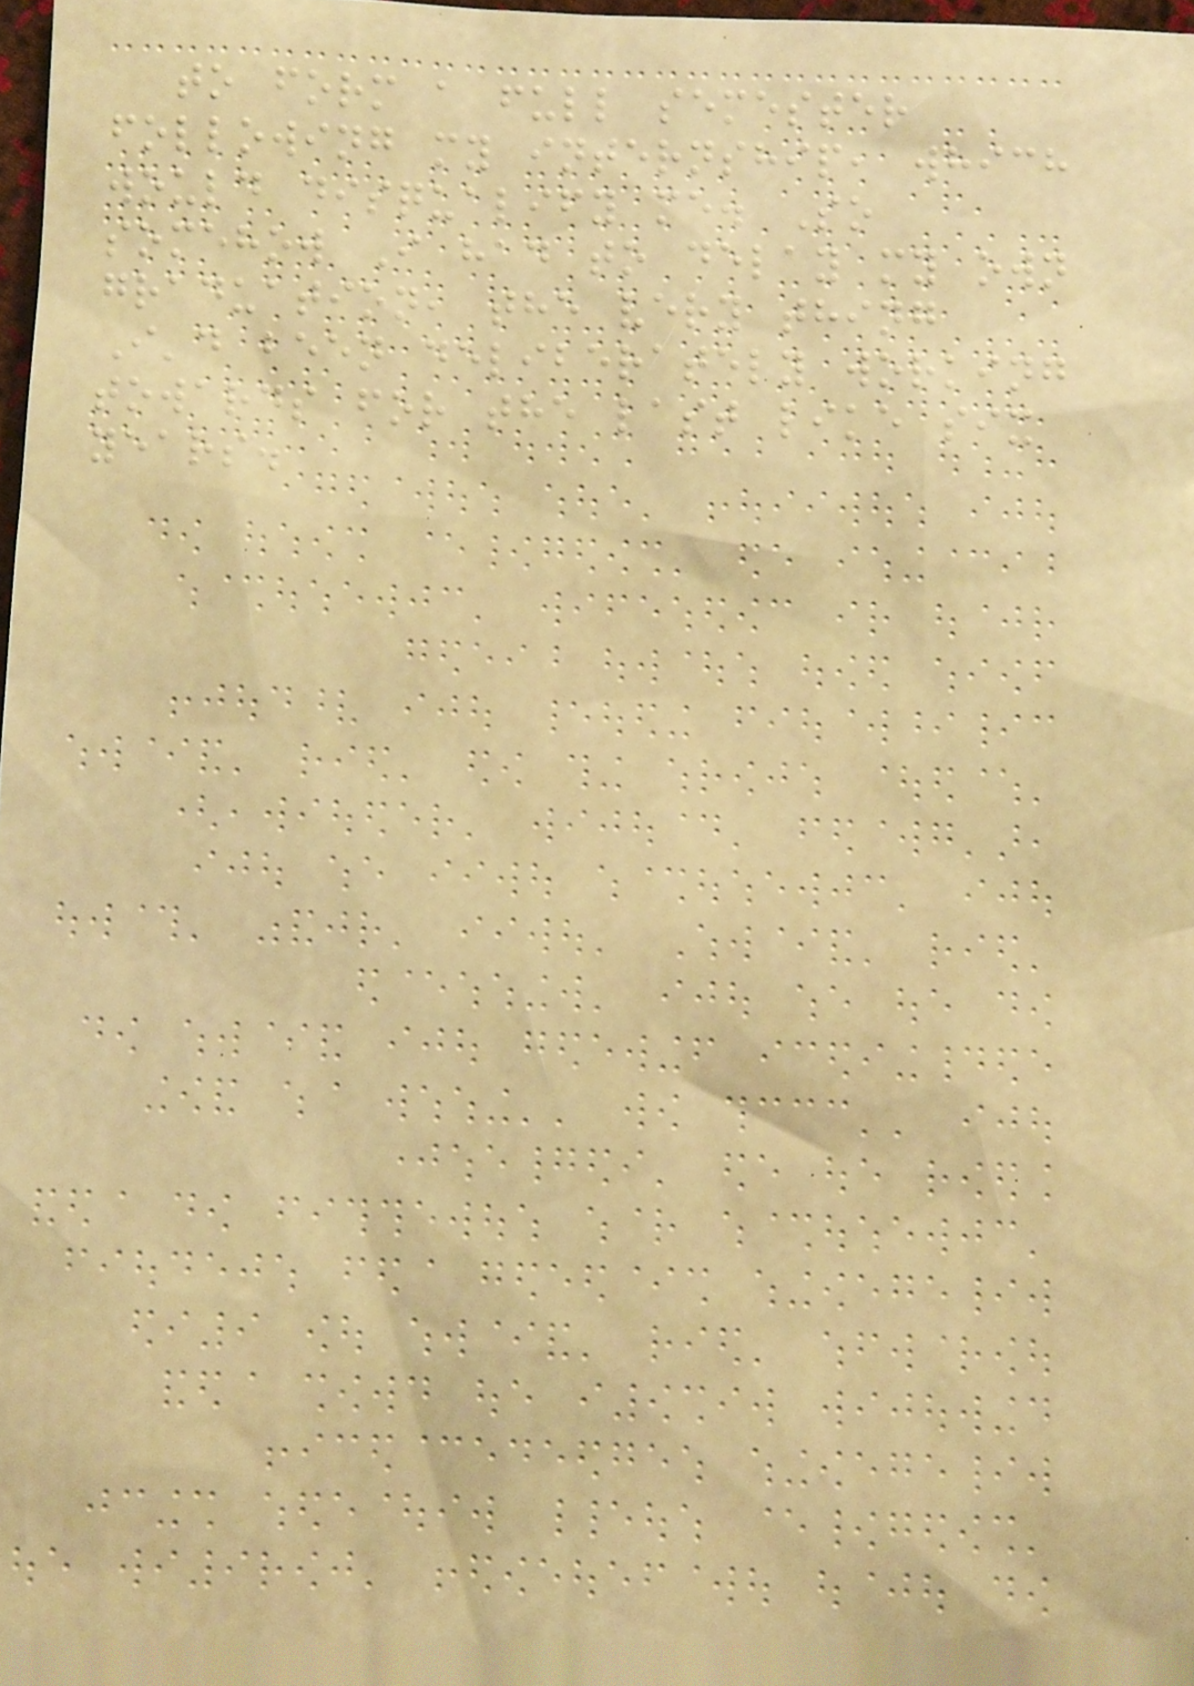to form a full semester
following my internship, which
would disqualify me. So
somehow I had to delay my own
graduation, the very thing
I'd been deliberately working
towards for the last like six
years.
